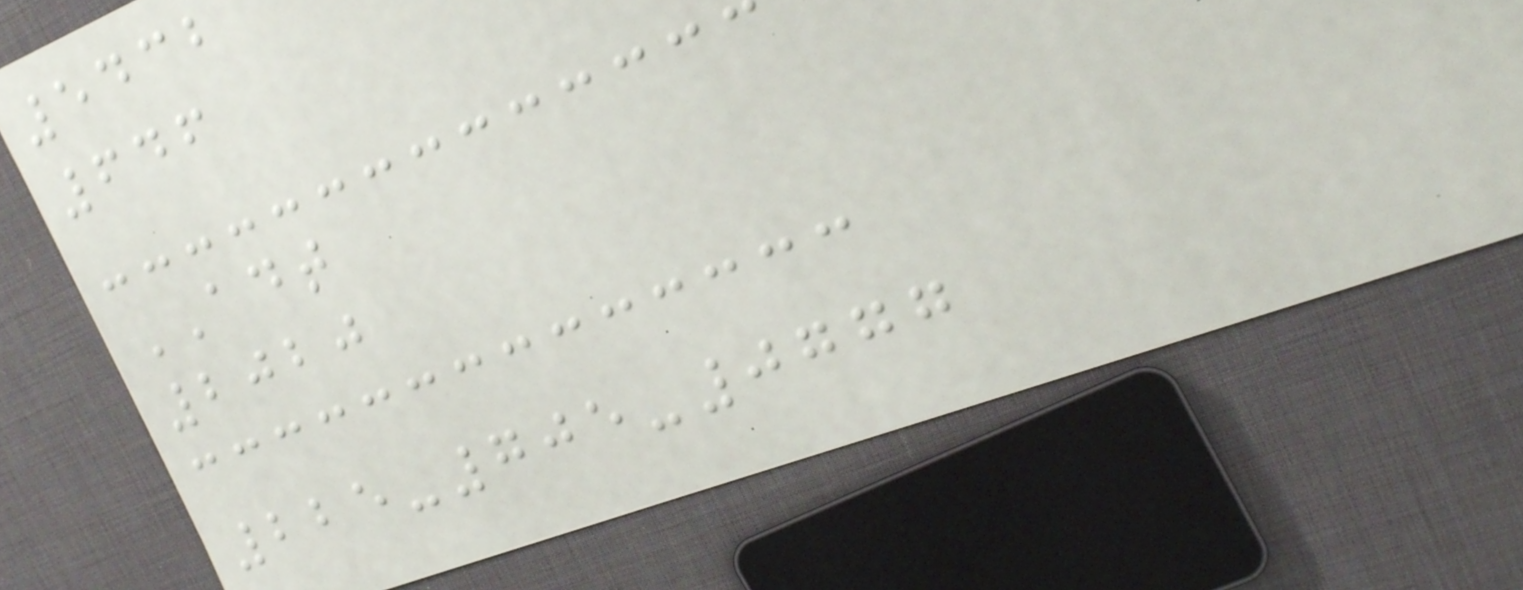5432
646
ADT
2020
225-705-0777
